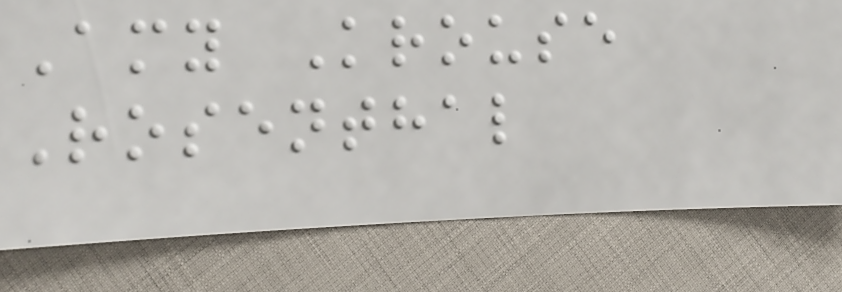Amy Krouse
Rosenthal
